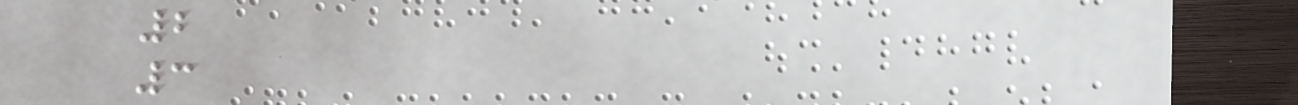2
3
